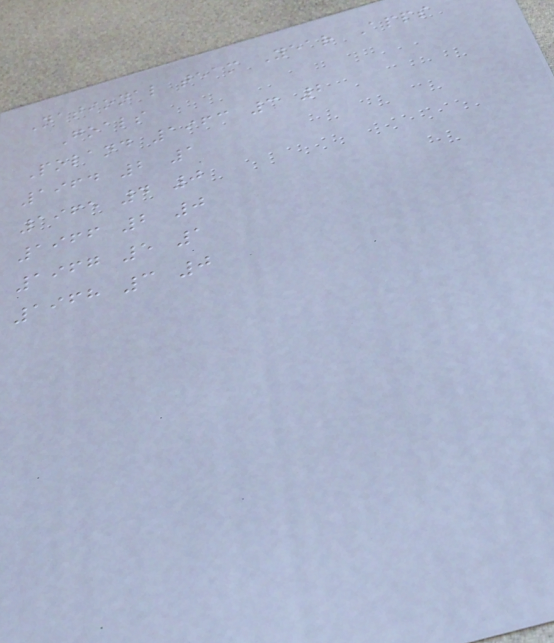National team Year Apps
Goals
Poland 1963 3 2
1964 2 1
1965 4 0
1966 2 0
1967 5 1
1968 3 0
